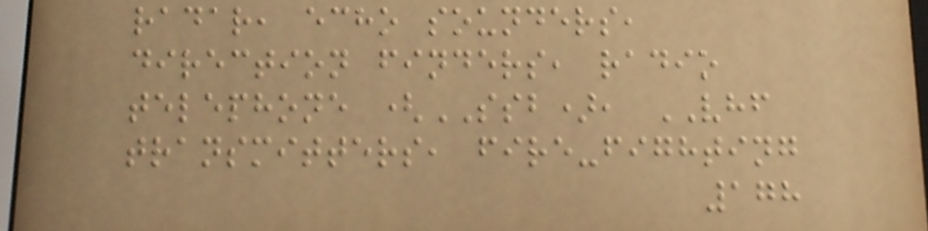radar, echo sounders,
direction finders, radio
telephone (SSB), VHF
transmitters, fire-fighting
178
